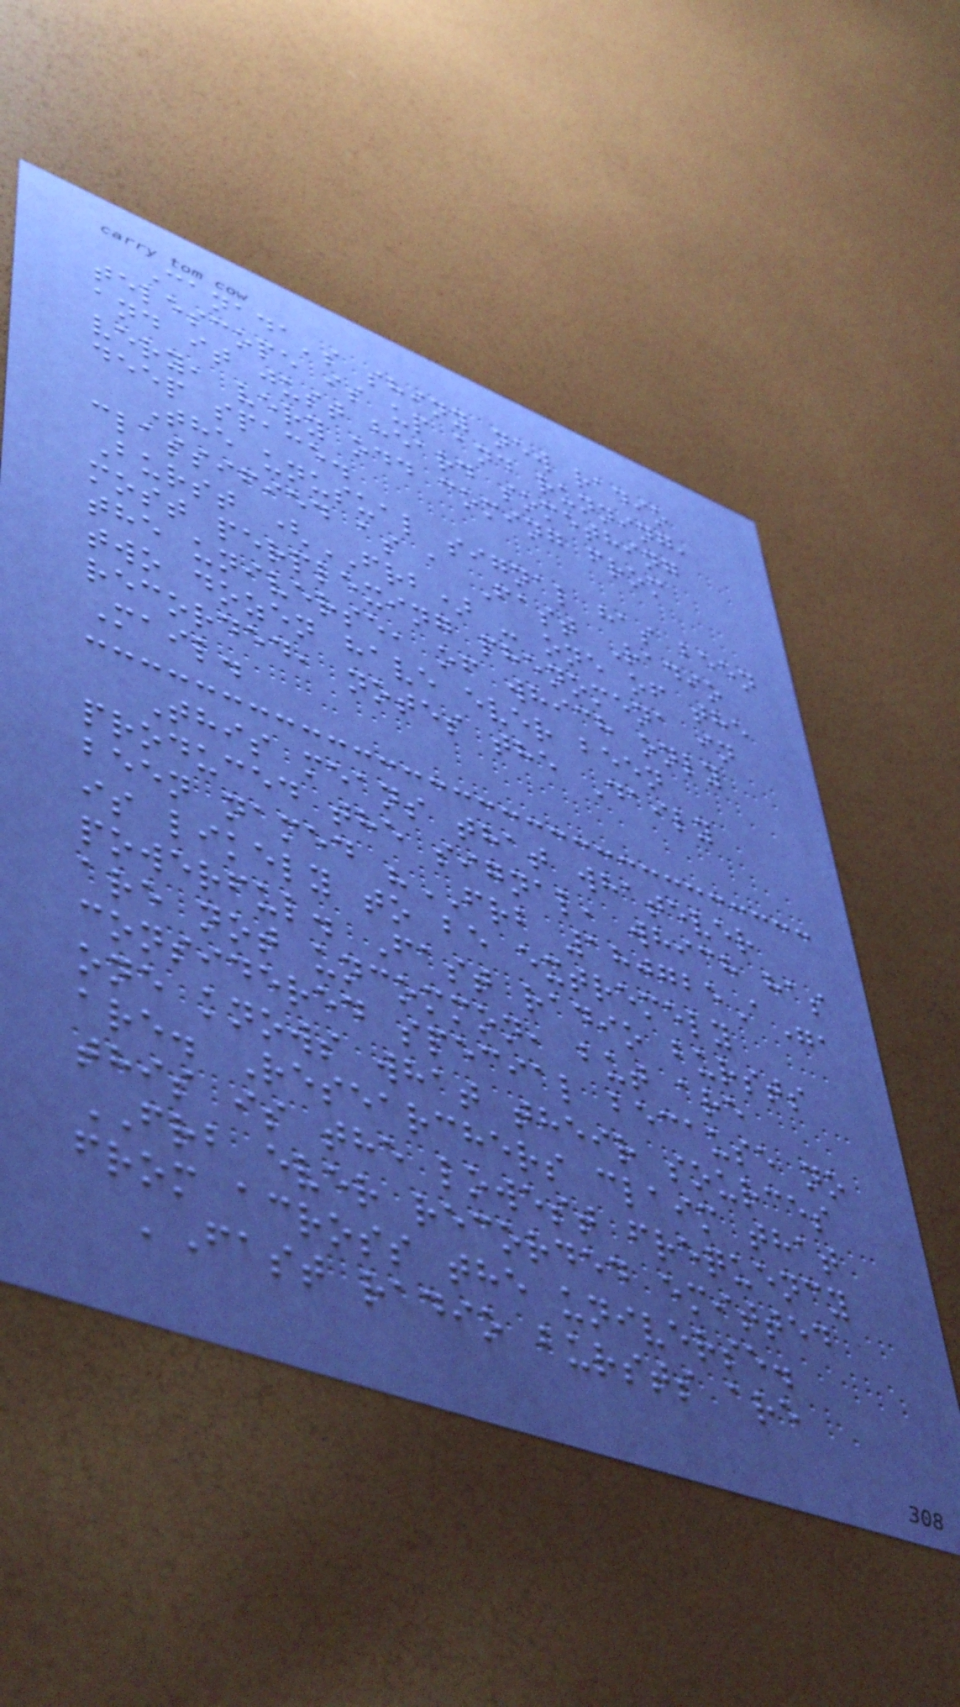Canada's shiny new radio
telescope is up and running,
and it just heard something
very, very odd coming from
deep space.
The unusual signal has been
classified as a Fast Radio
Burst (FRB) - one of the
most perplexing phenomena in
the universe, of which only
two dozen have ever been
recorded, notes the Daily
Mail.
This means that whatever
produced the signal, which has
been named "FRB 180725A",
is likely to be extremely
powerful. Fast radio bursts
are not uncommon, but are
considered special because no
one knows what their sources
are. Researchers claim that
this is the lowest frequency
FRB ever recorded emitted
from across the universe.
'Fast radio bursts are
